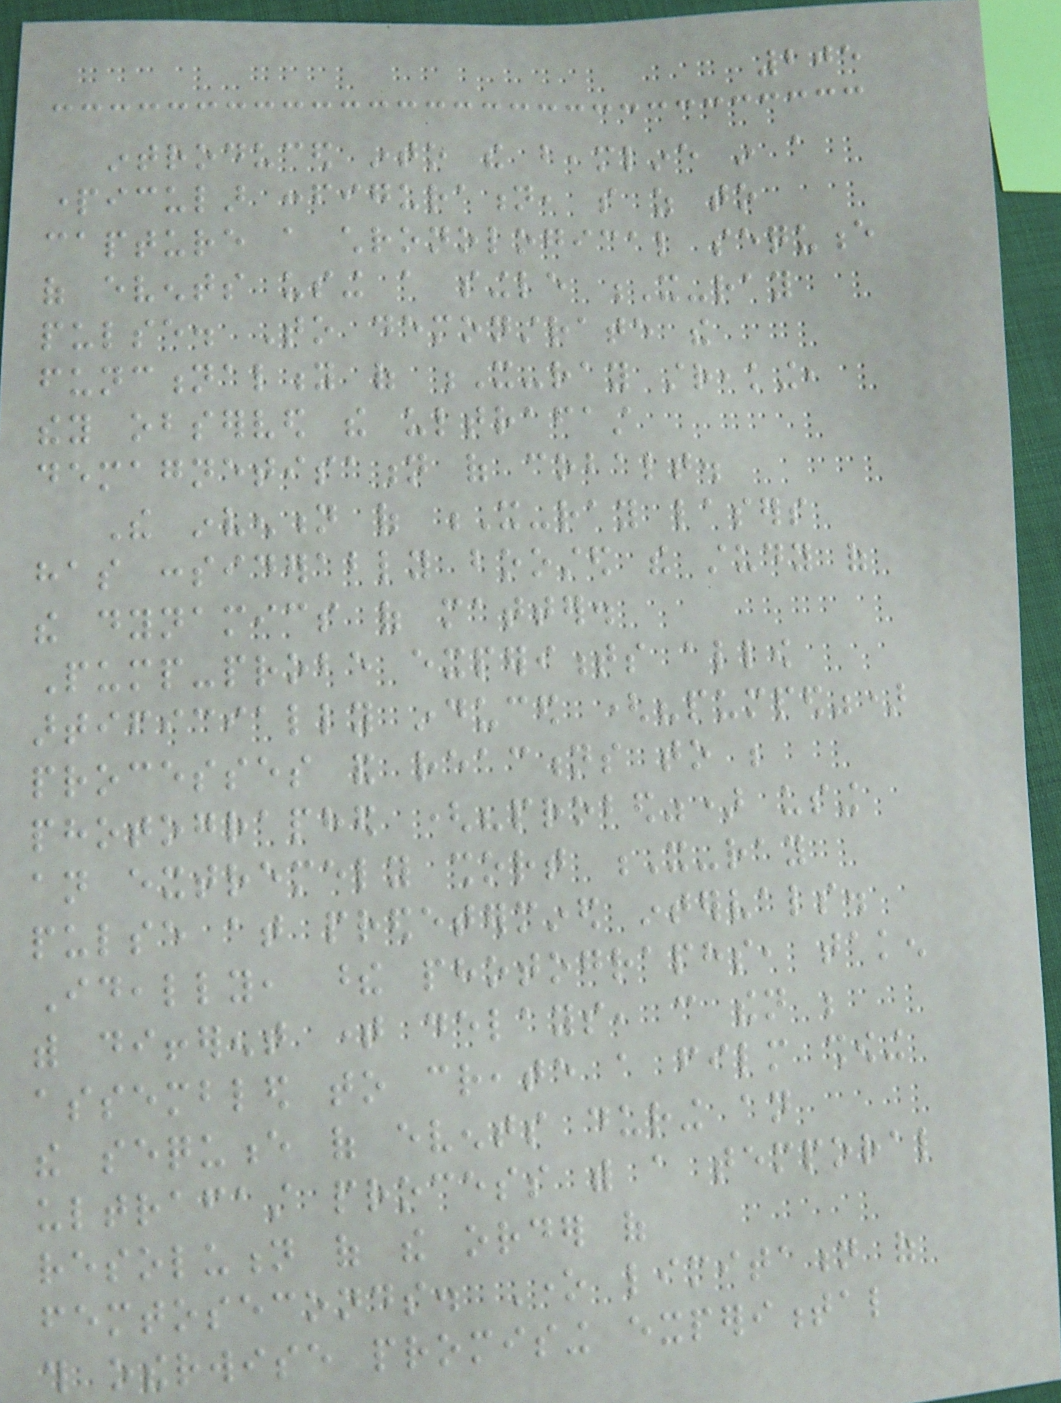205
introduced into the beamline in a
particular configuration, so as to
capture a chronological sequence
of events using a single X-ray
pulse. To demonstrate the
functionality of X-ray streaking,
they observed the ultrafast
demagnetisation of cobalt.
The invention of X-ray lasers
has considerably boosted the study of
the dynamics of matter.
Pump-probe experiments allow
artificially induced ("pumped")
processes and reactions to be
photographed ("probed") using
an extremely short X-ray
pulse at predetermined intervals.
Ideally, these photographs, taken
with different time delays, can then be
assembled to create a film showing
the sequence of events during an
ultrafast process with a temporal
resolution of the order of
femtoseconds. One limitation of
this otherwise promising experimental
